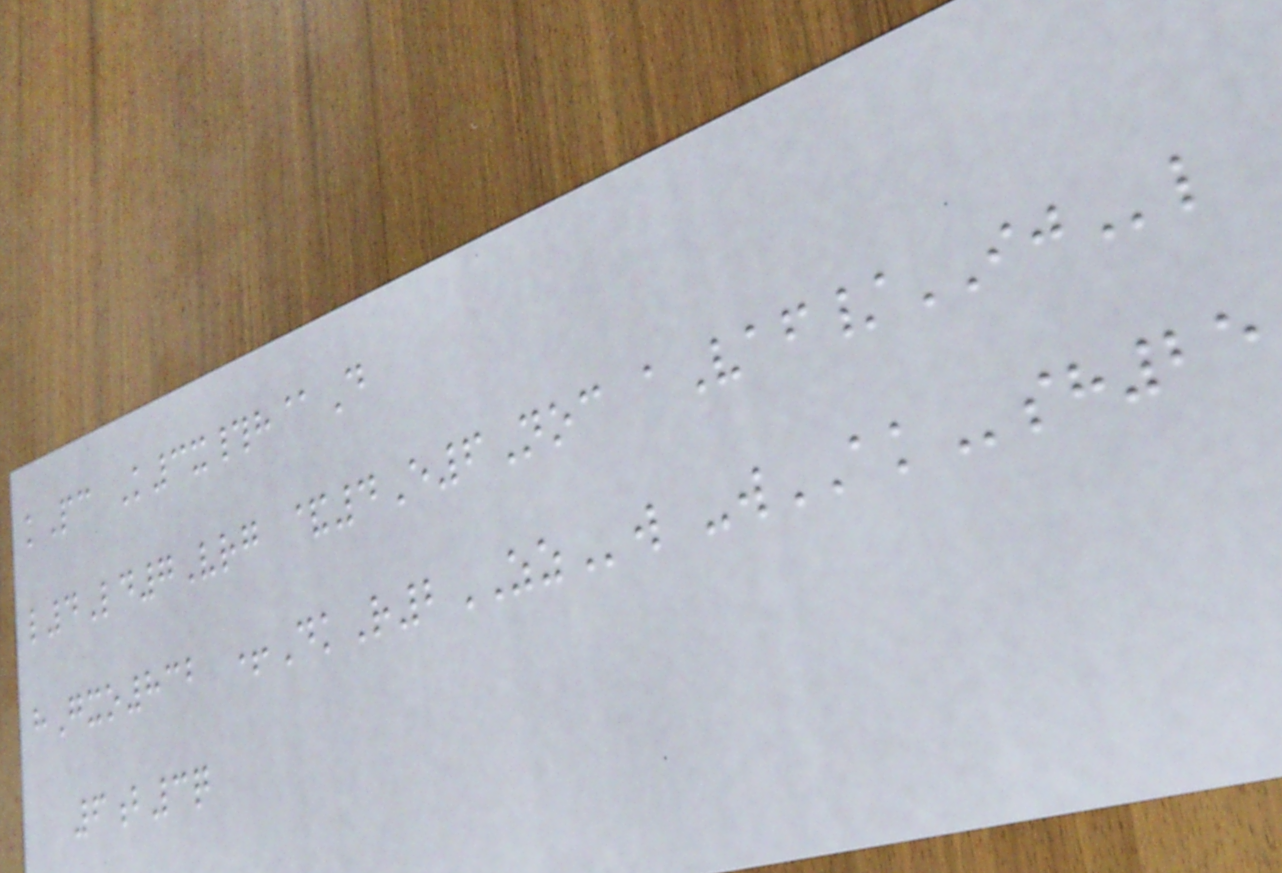kPc K3x#h@D
l4Ld7Vrg &4E6Noc aVaf/IJl
hGxo832 +DkR2ZZw -wAKsh25
6b3q
